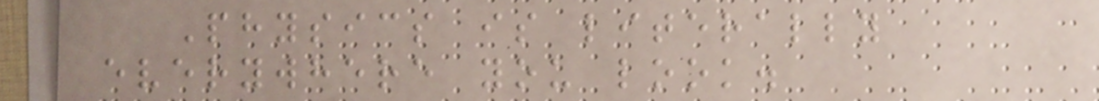Physics is literally
everywhere you look.
